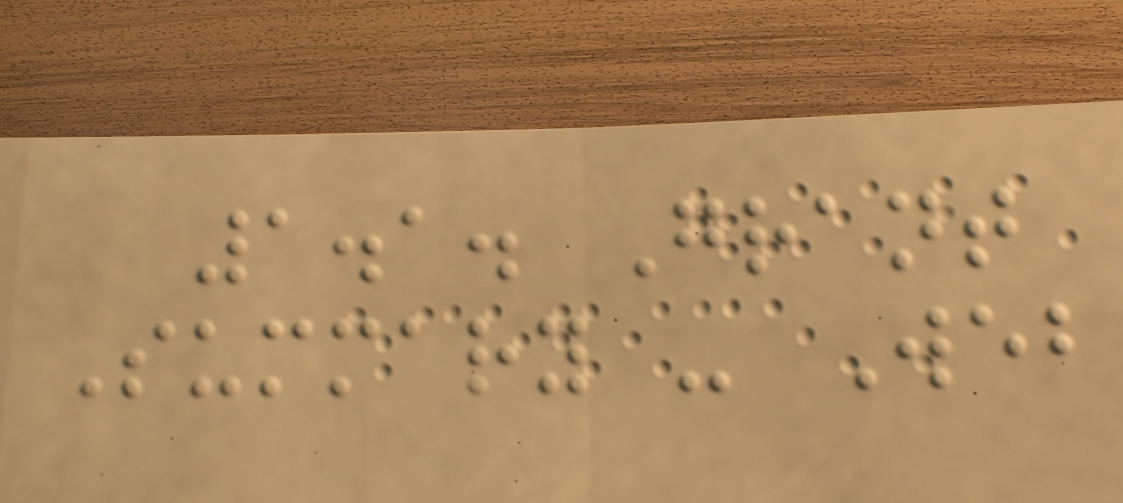1.1. Grant
Summary - Web
